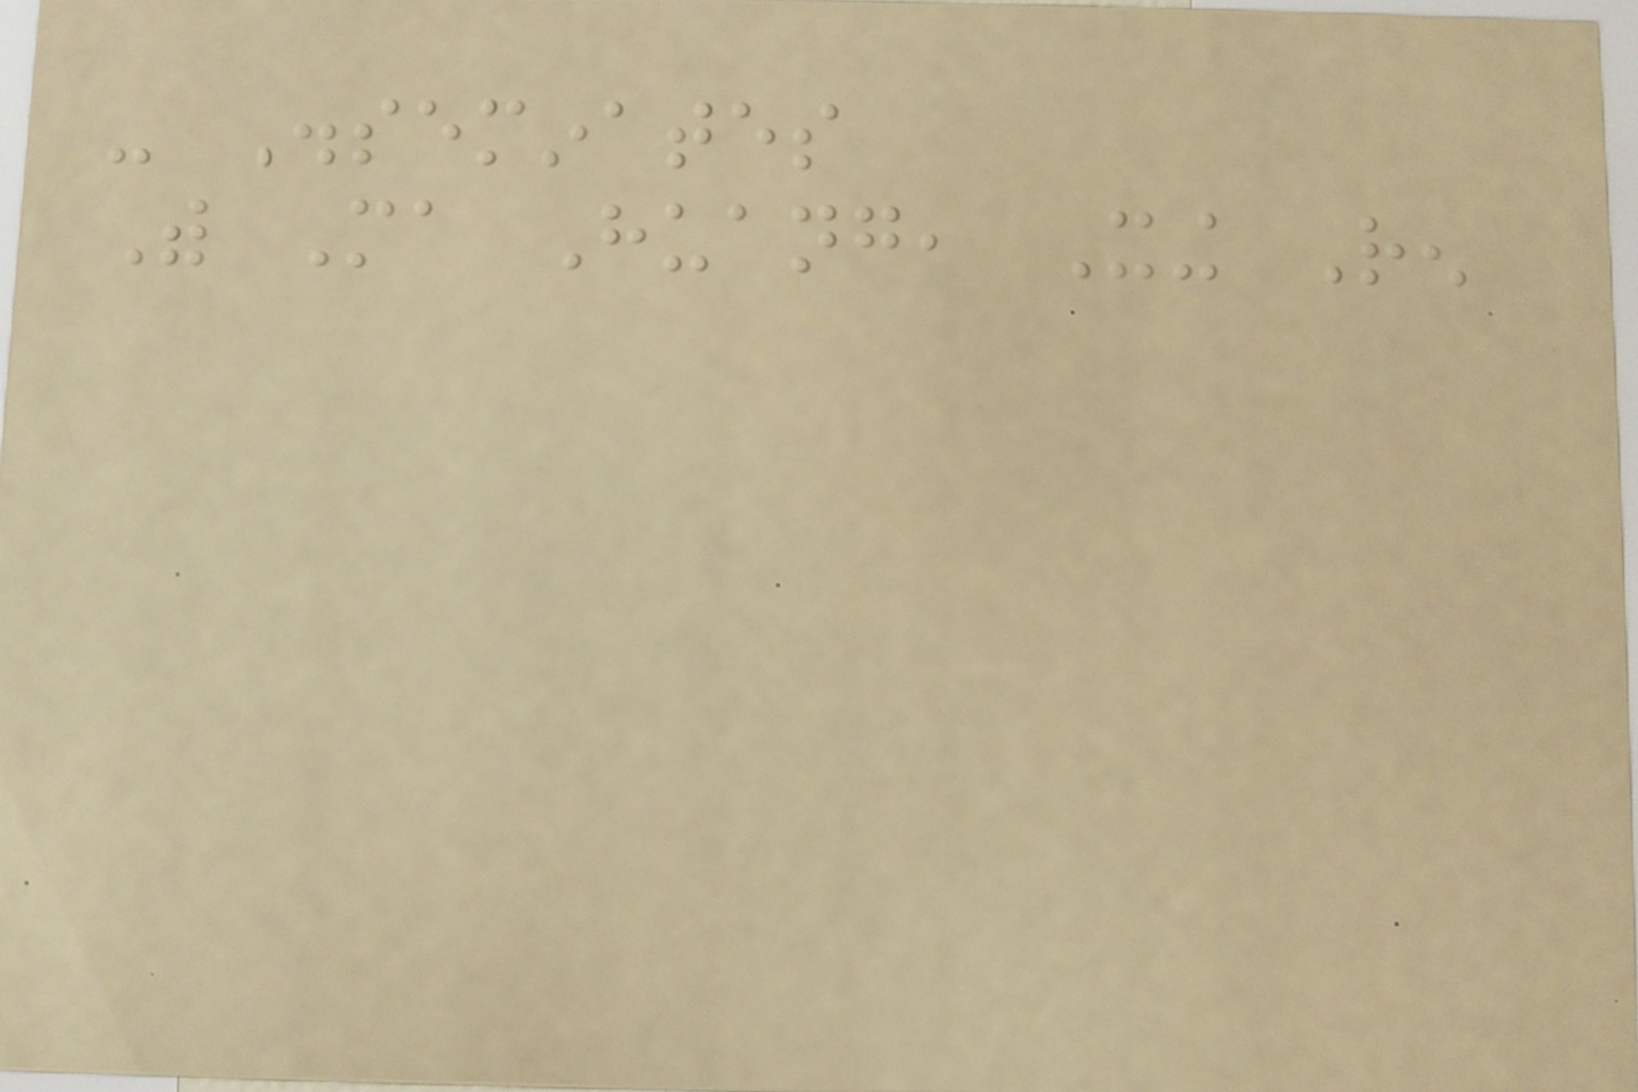- Disseminates
With Ma Huang, Xing Ren
